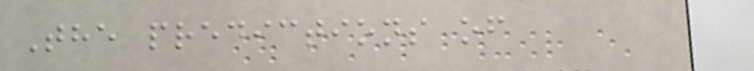The predictions of
